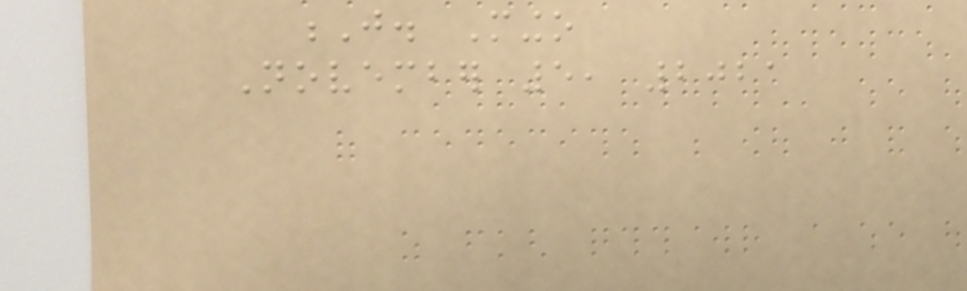J. Mingo
November 5, 2021
